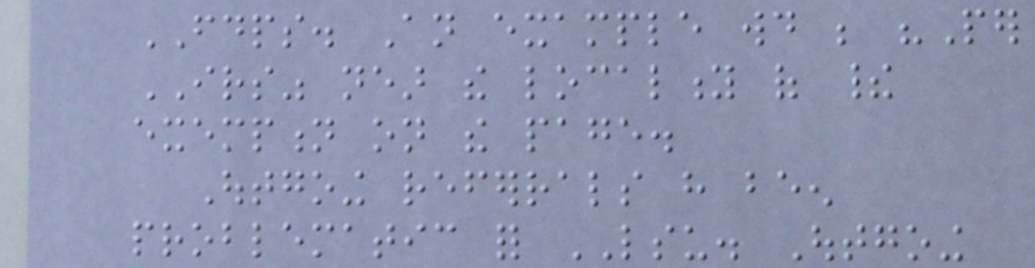FDPS. An example would be "Per
IRS" near the locality of their
exemption on the page.
Outgoing referrals have been
problematic for LSU. Outgoing
